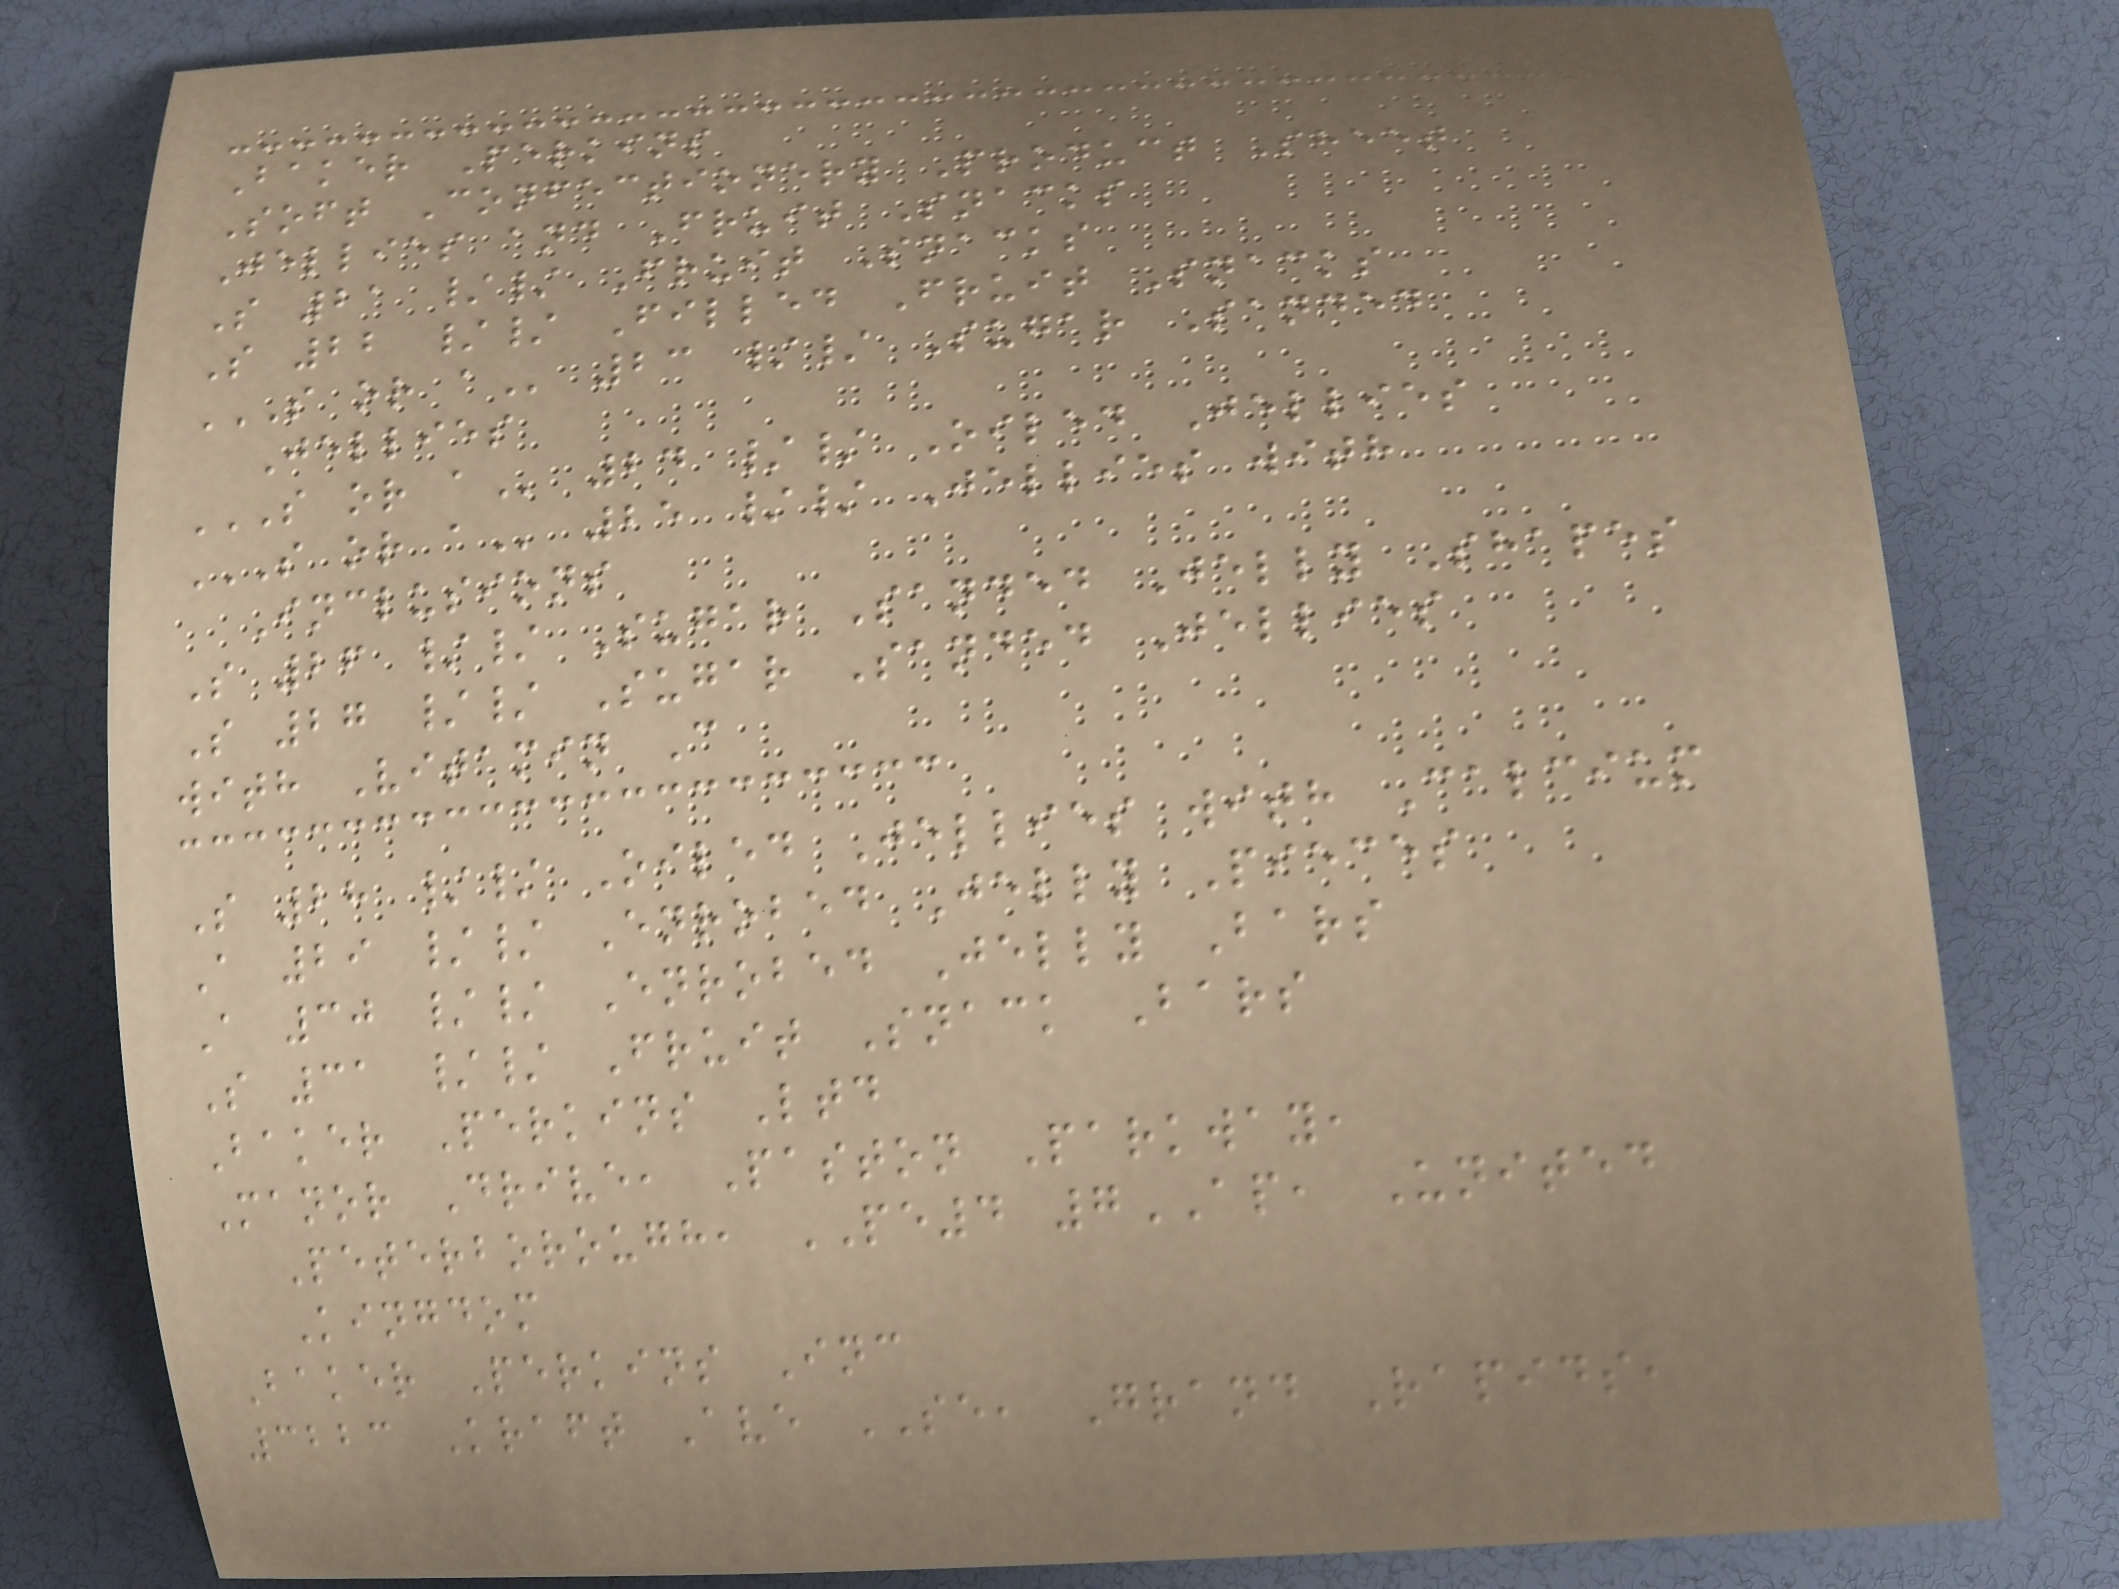Baker Perkins
Soft Confectionery Product Sheet
Jellies and Fruit Snacks
S 21 // Fruit Snacks
S 22 // Filled Fruit Snacks
S OR A 23 // Sugar Sanded
Jellies
S OR A 24 // Oiled Jellies
S OR A 25 // Jellies with
Inclusions
S 26 // Sugar Sanded Jelly Shapes
S 27 // Sugar Sanded Jellies
with Vitamin C
S 28 // Oiled Jellies with Calcium
A 29 // Enrobed Jelly Pieces
A 30 // Enrobed Jelly Bars
S 31 // Fruit Snack Bars
Baker Perkins Ltd
Manor Drive, Paston Parkway,
Peterborough, PE4 7AP, United
Kingdom
Baker Perkins Inc
3223 Kraft Ave SE, Grand Rapids,
